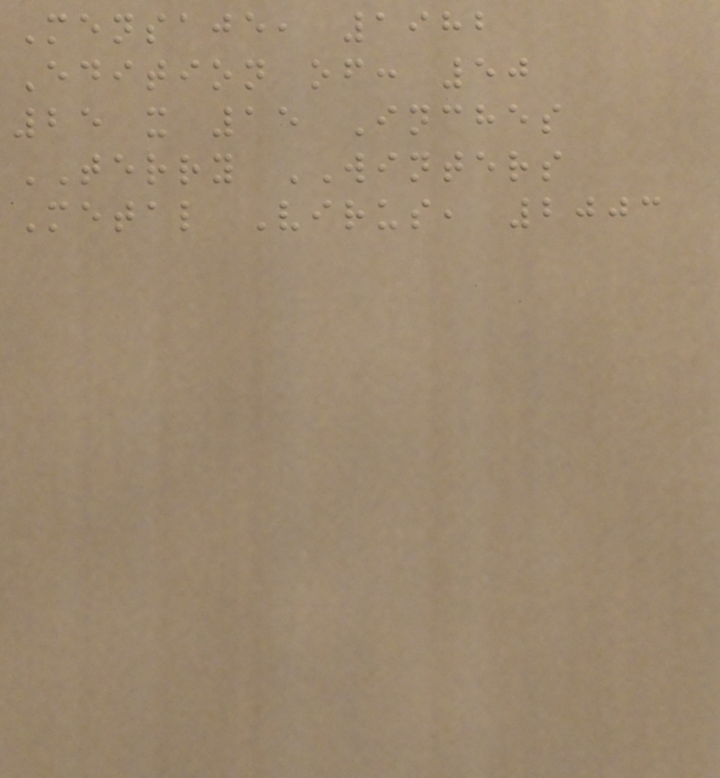Mensaje, 1982
Edition of: 50
25 x 15 Inches
TERRY WINTERS
Metal Virus, 2003
